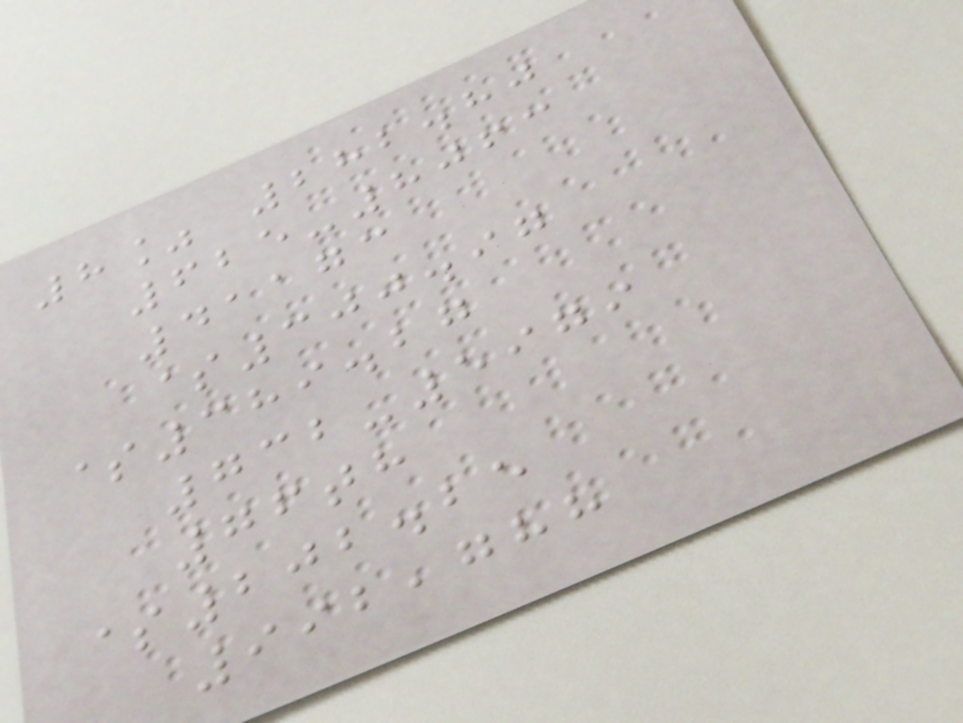8% 282.80
625-8063
41173
$300.97
$389.27
732-5979
76th
$202.25
992,788
